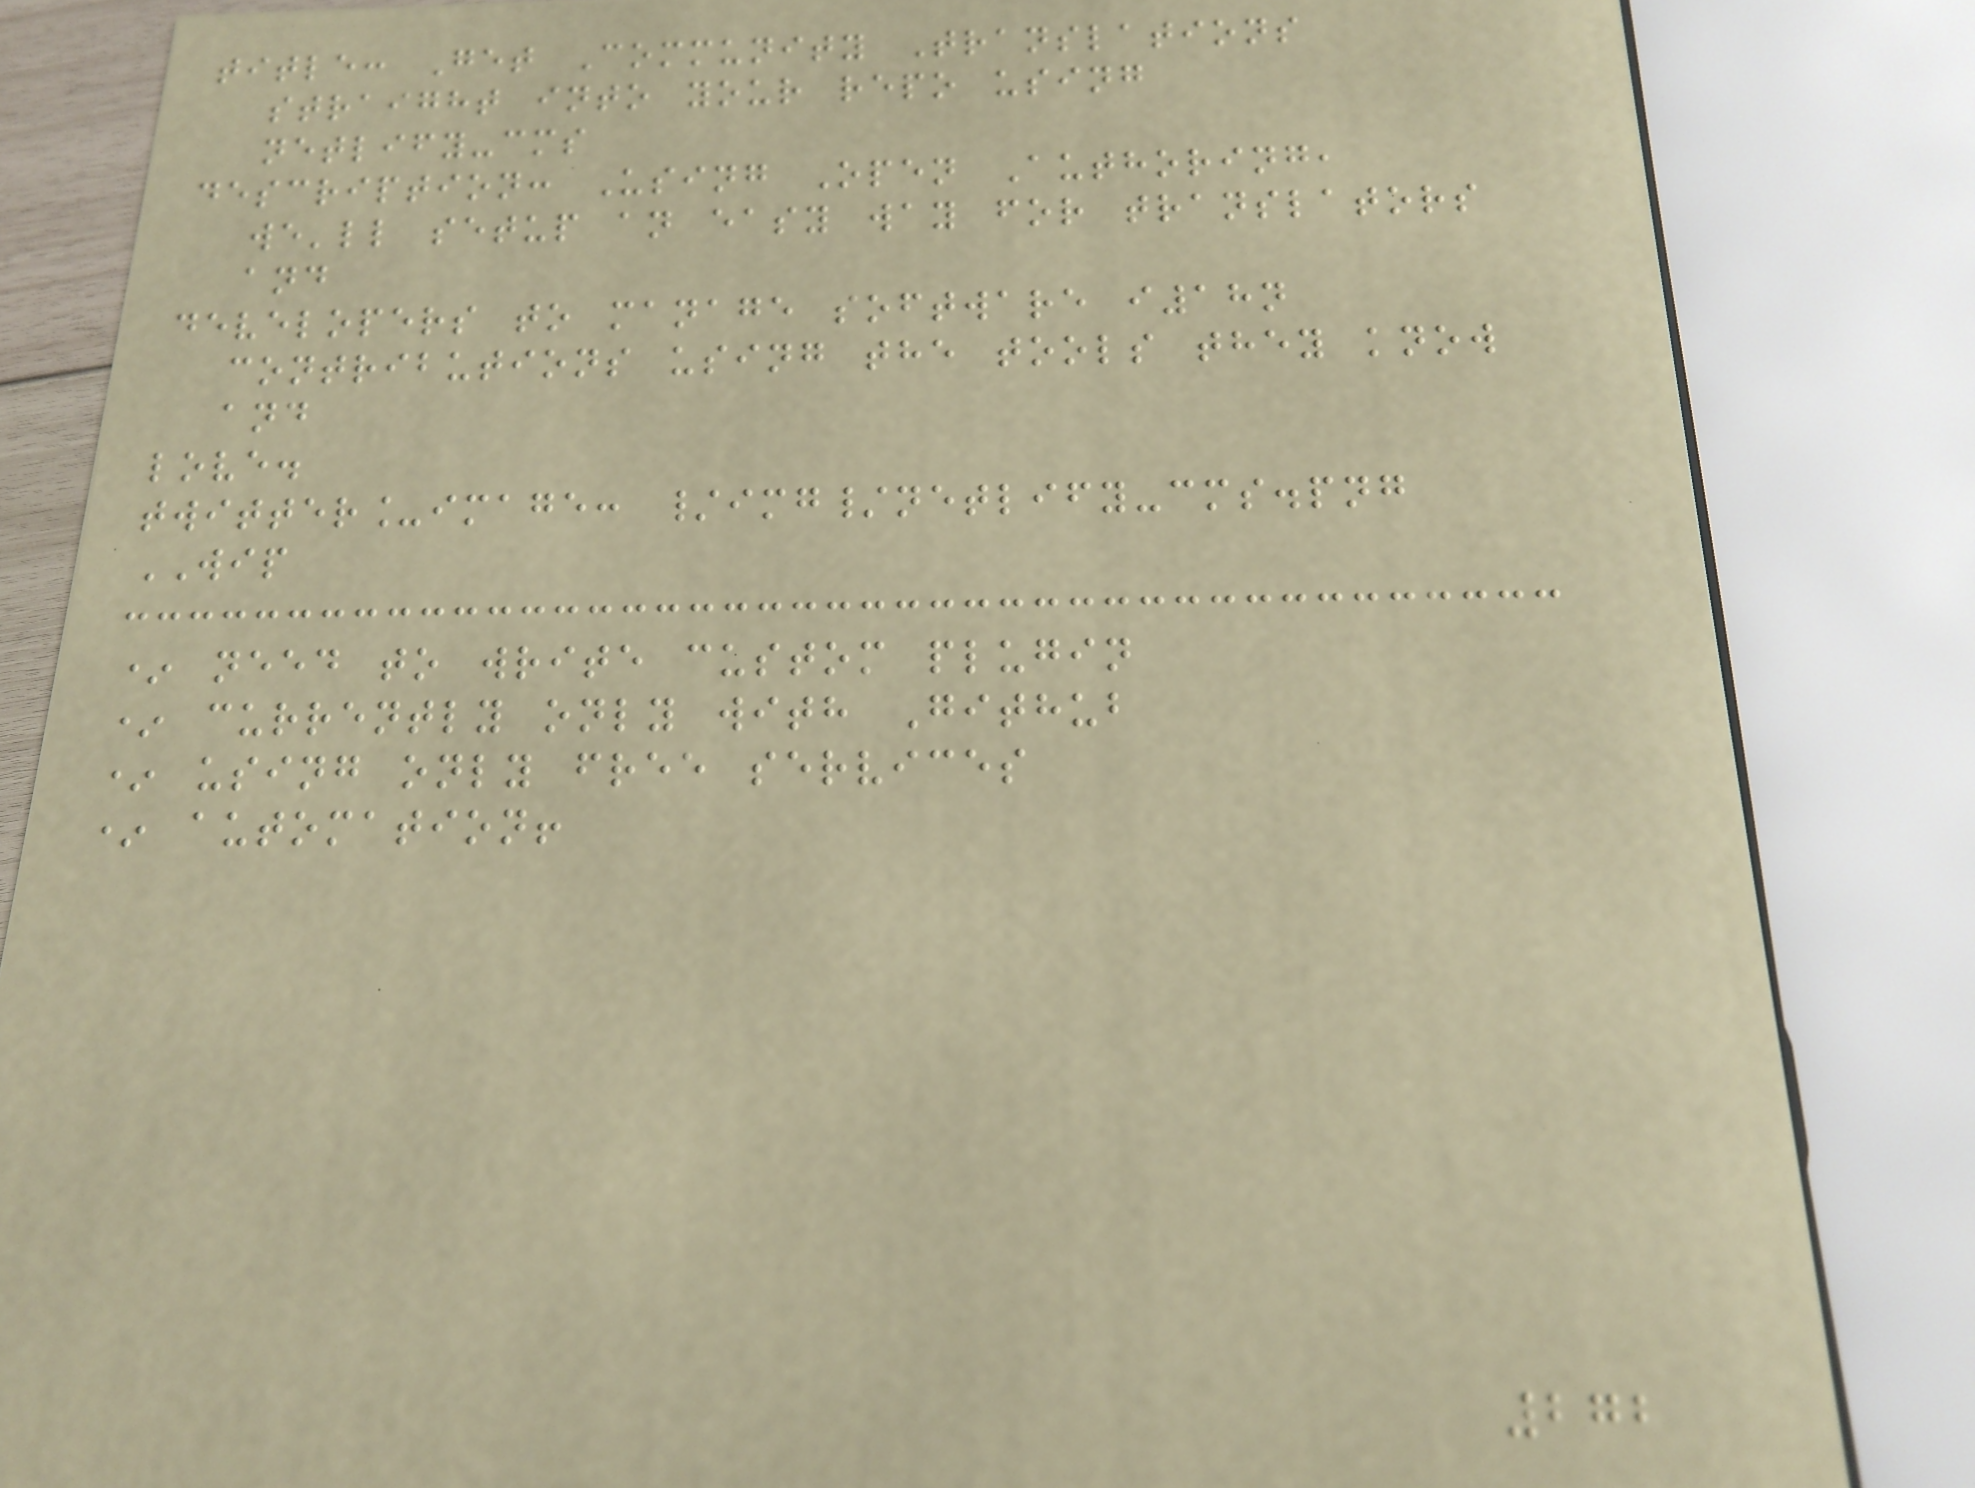title: Get Community Translations
straight into your repo using
netlify-cms
description: Using Open Authoring,
we'll setup an easy way for translators
and
developers to manage software i18n
contributions using the tools they know
and
love.
twitter_image: /img/netlify-cms.png
WIP
* need to write custom plugin
* currently only with Github
* using only free services
* automation!
272
